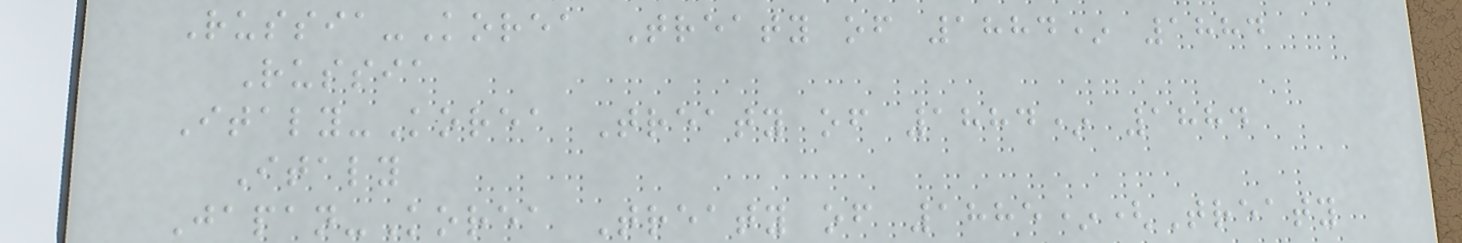Russia-Korea Treaty of 1884* 1884
Russia
Italy-Korea Treaty of 1884* 1884
Italy
Japan-Korea Treaty of 1885*(Treaty
